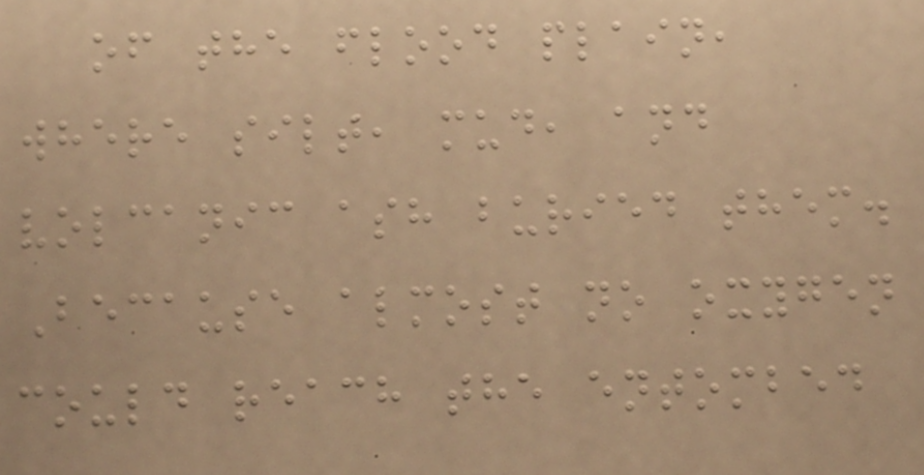of the flood plain,
where silt, mud, and
volcanic ash buried them.
Because almost no oxygen
could reach the entombed
